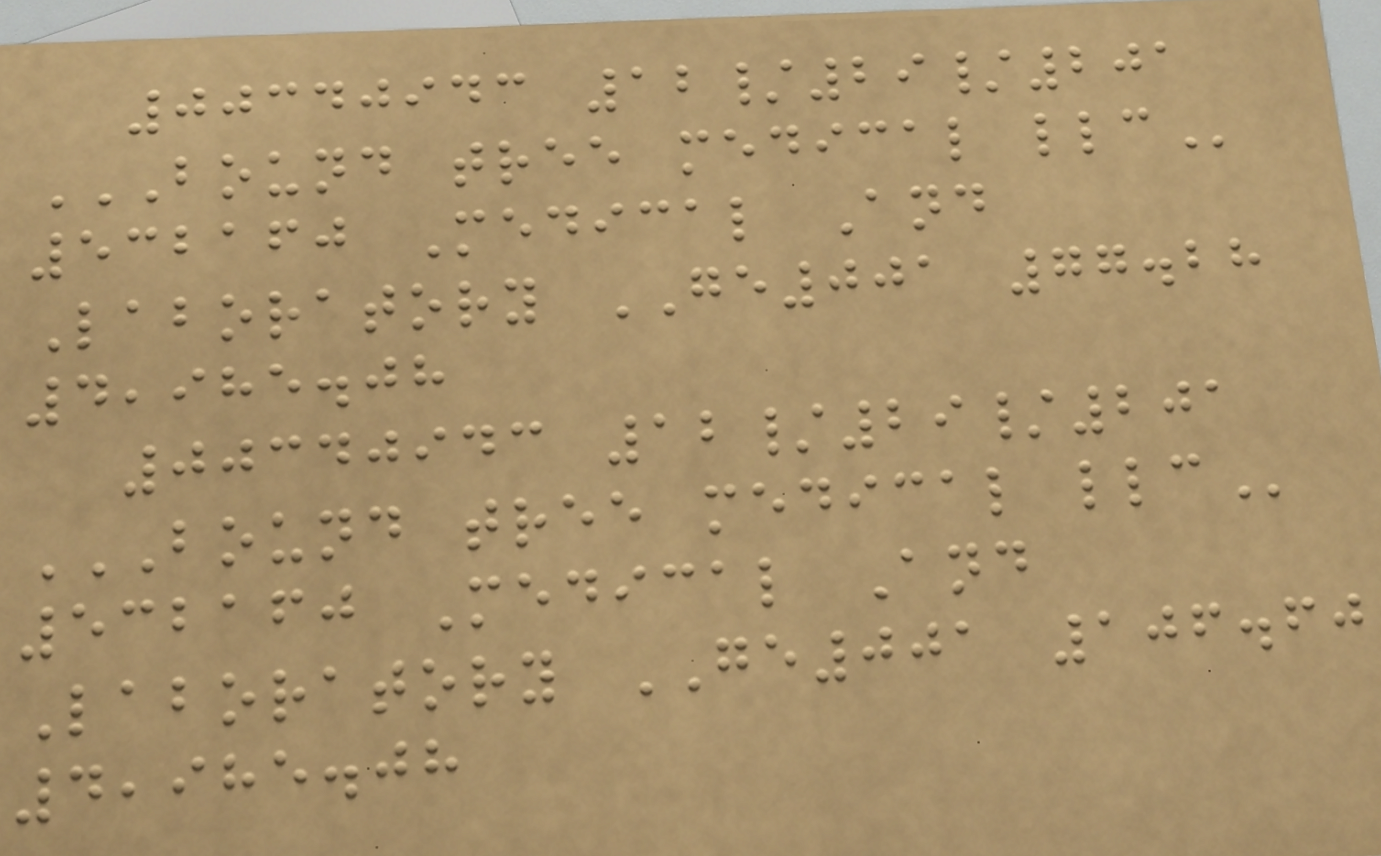00340943 12/29/201
BOUND TREE MEDICAL LLC
532160 Medical And
Laboratory GE001 77.28
4,985.08
00340943 12/29/201
BOUND TREE MEDICAL LLC
532160 Medical And
Laboratory GE001 106.60
4,985.08
